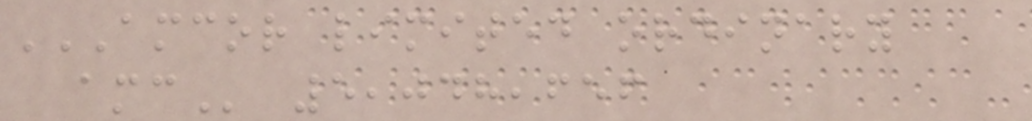AMCOR LIMITED ORDINARY
AMC 5,048,656
